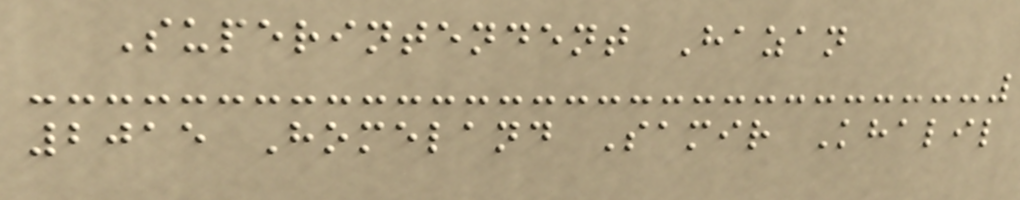Superintendent Hazan
2015 Homeland Samir Khalil
